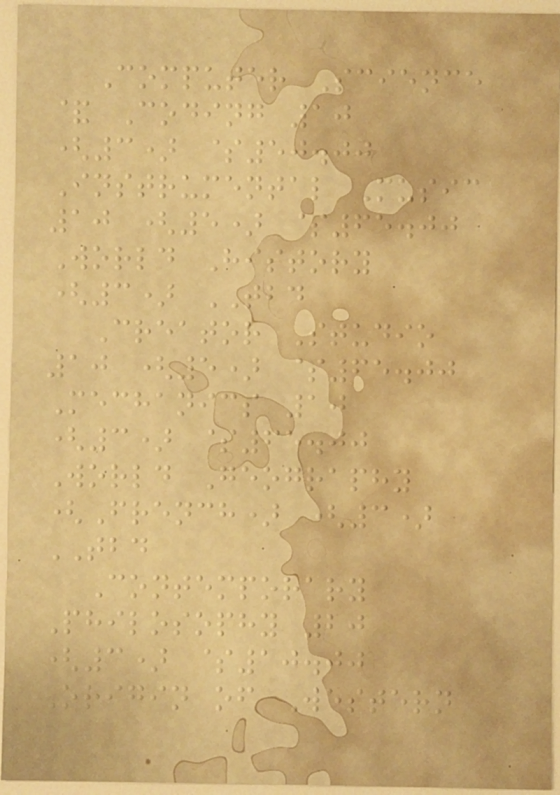Computer Science
& Coding 10
(3) $50.00
Instrumental Music
10 (5) $65.00
World History
(3) TBD
Creator Studio
10 (5) $65.00
Mechanics 10
(3) $65.00
World Geography
(French) (3)
TBD
Contemporary
Philosophy 20
(3) $10.00
Origin of Western
